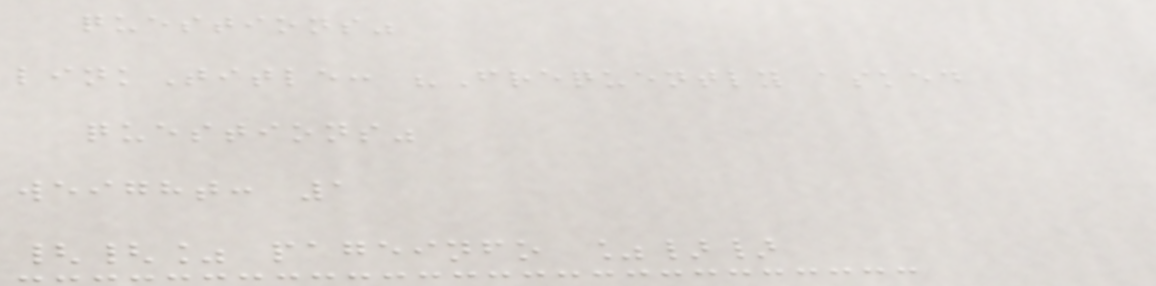questions"
linkTitle: "Frequently asked
questions"
weight: 1
{{% pageinfo %}}
